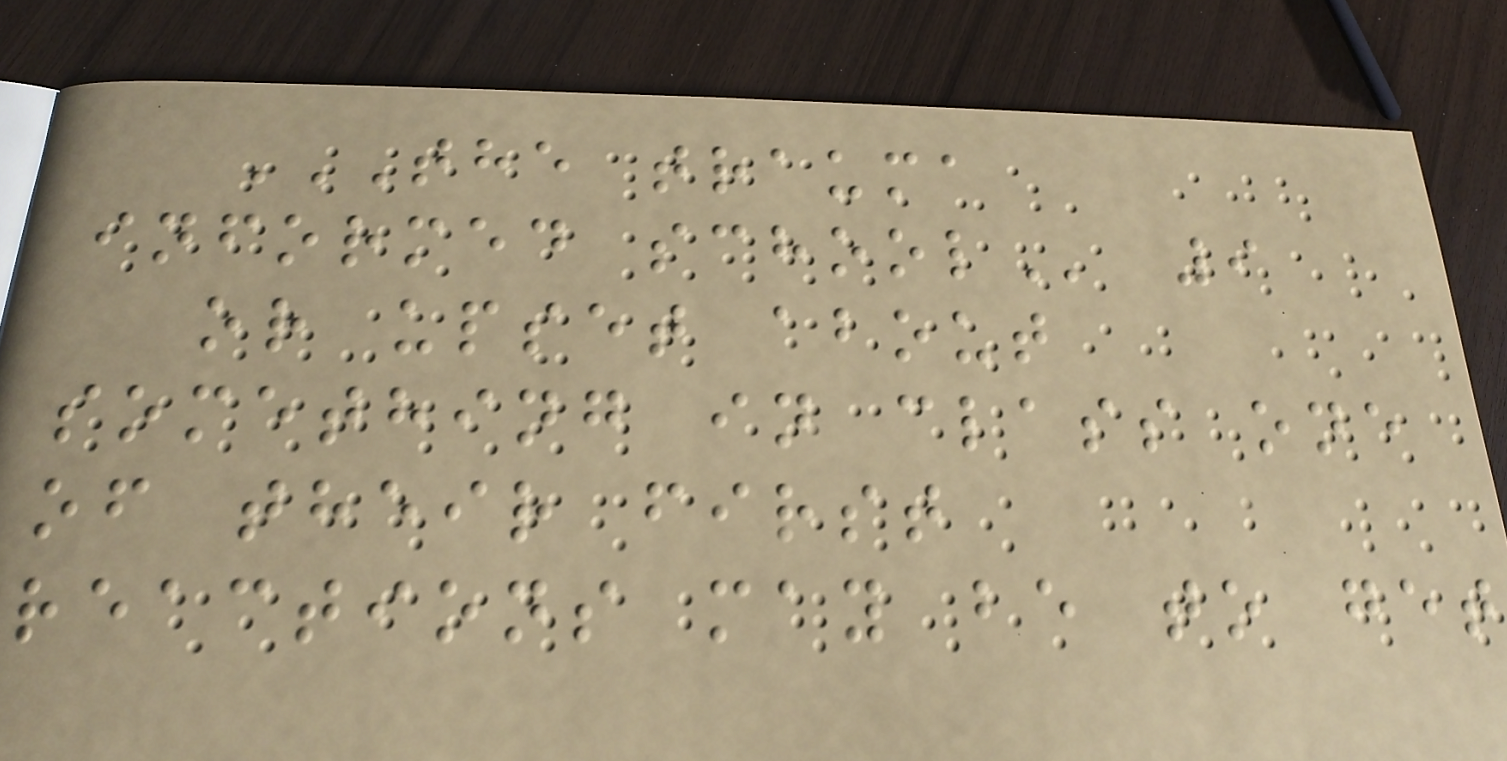THE TRAUMA
INFORMED SCHOOL 9
or upset about
something in class one
of their first
reactions may be to get
